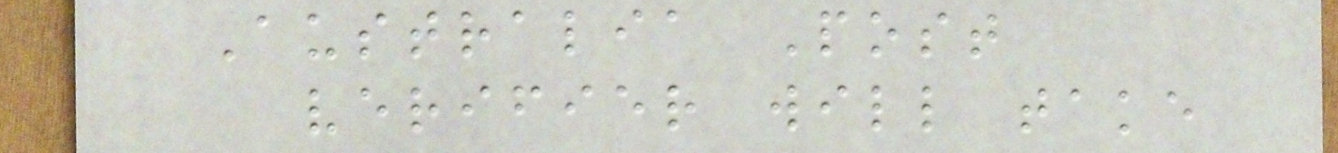Australia Post
verifier will take
